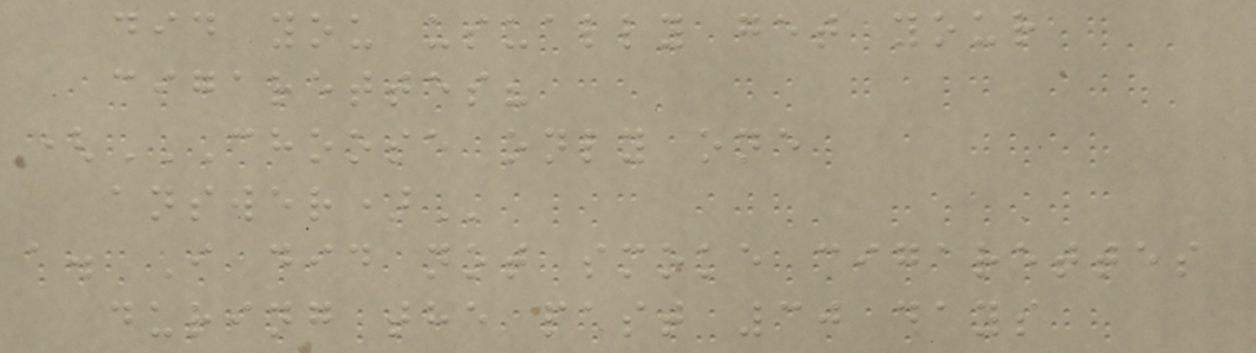did you usually get your
cigarettes?
(CHOOSE ONLY ONE
ANSWER)
a. I did not smoke cigarettes
during the past 30 days
